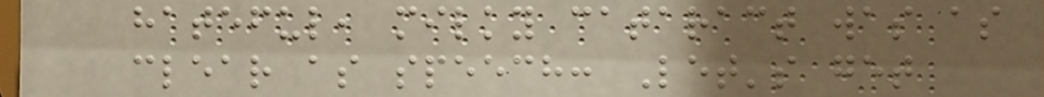hateful, milky cataract was as
clear as speech: Let's get
